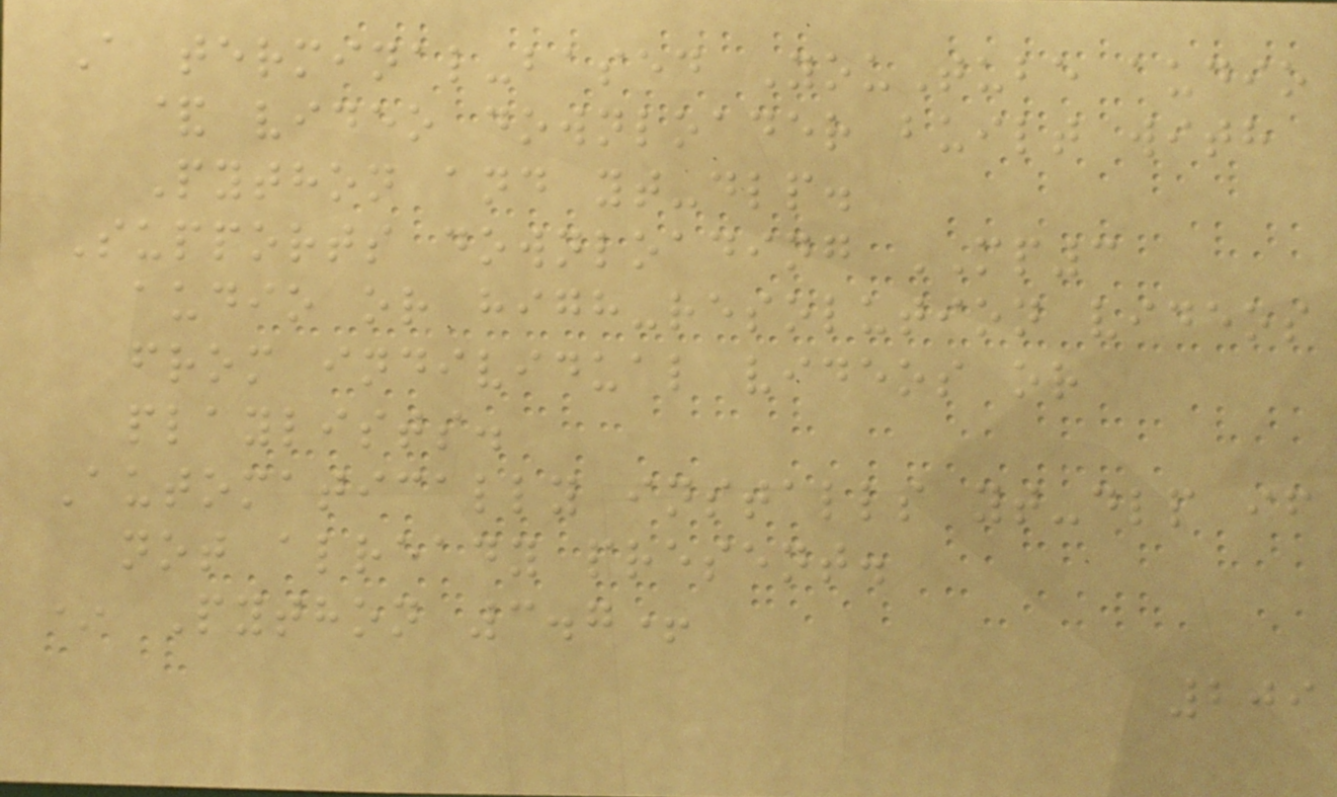A terminal-based YouTube audio
& video downloader built with
Python and yt-dlp.
Supports downloading MP3
audio or high-resolution videos
from individual videos or
playlists.
Automatically installs yt-dlp if
not already present.
* Python 3.7+
209
